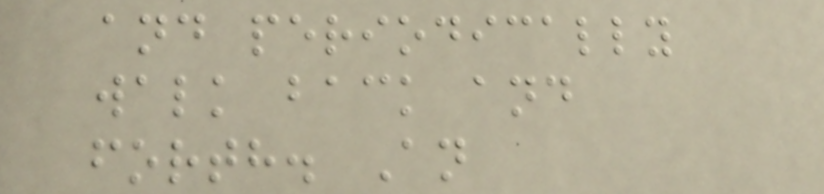and periodically
walk back and
forth. An
